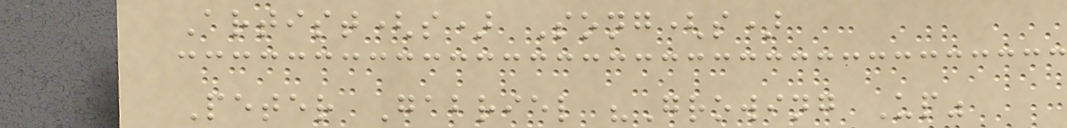Artist(s) Song(s)
Peter Gabriel "Growing Up"
